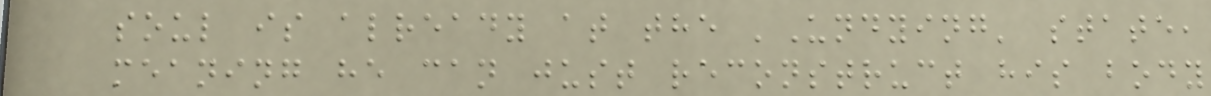soul is already at the 'Undying' state,
meaning he can just reconstruct his body
